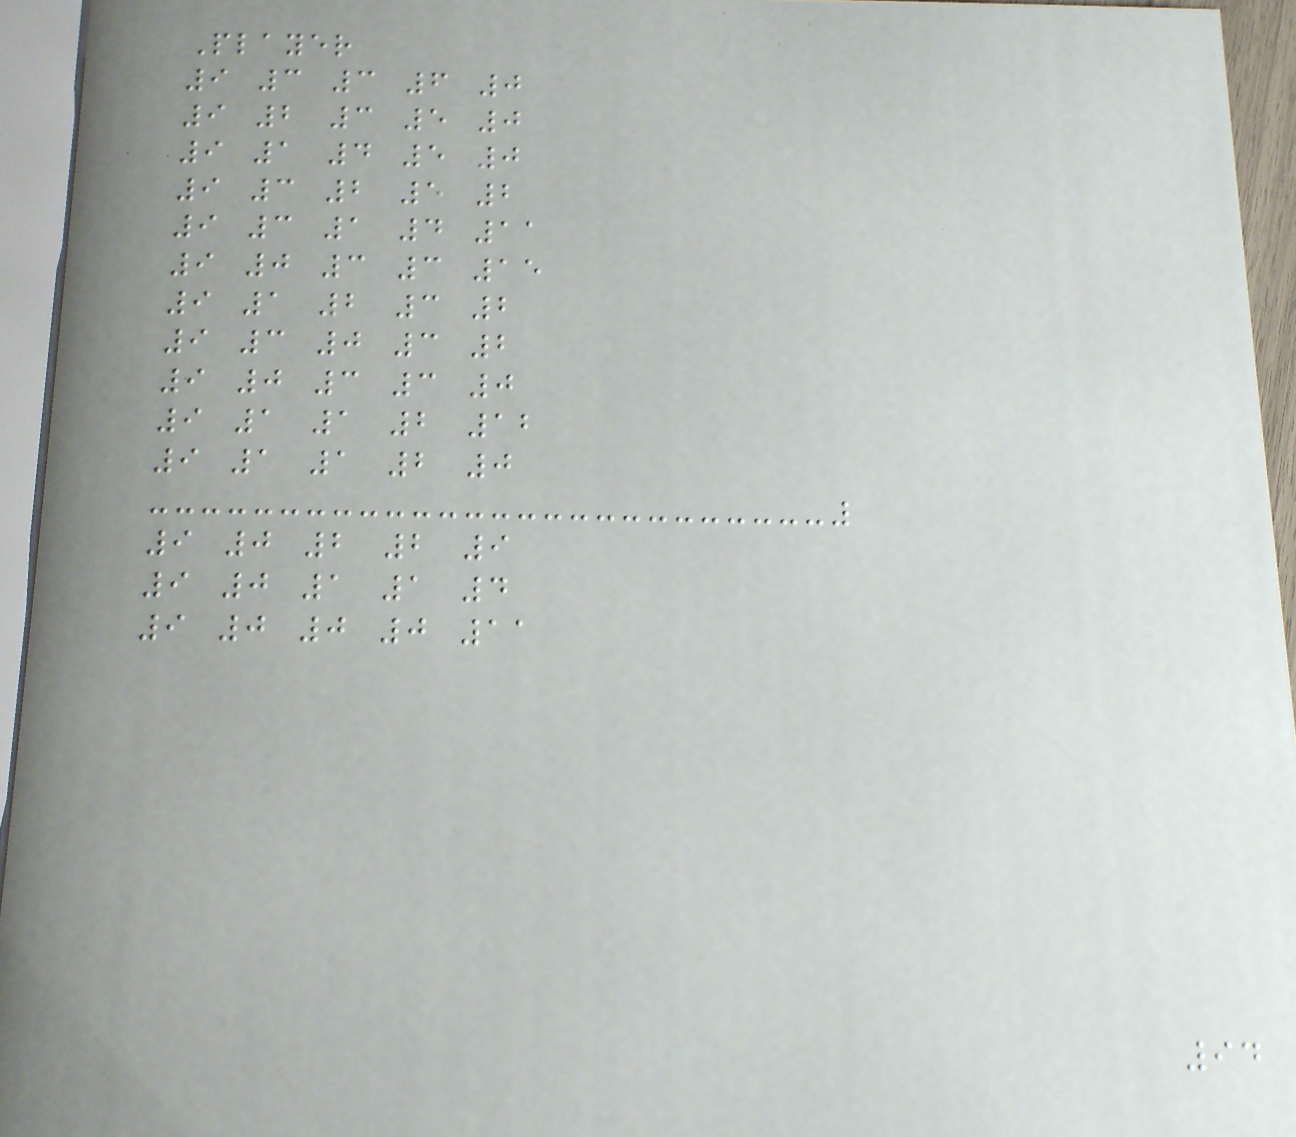Player
9 3 3 6 0
9 2 3 5 0
9 1 4 5 0
9 3 2 5 2
9 3 1 4 11
9 0 3 3 15
9 1 2 3 2
9 3 0 3 2
9 0 3 3 0
9 1 1 2 12
9 1 1 2 0
9 0 2 2 9
9 0 1 1 4
9 0 0 0 11
94
